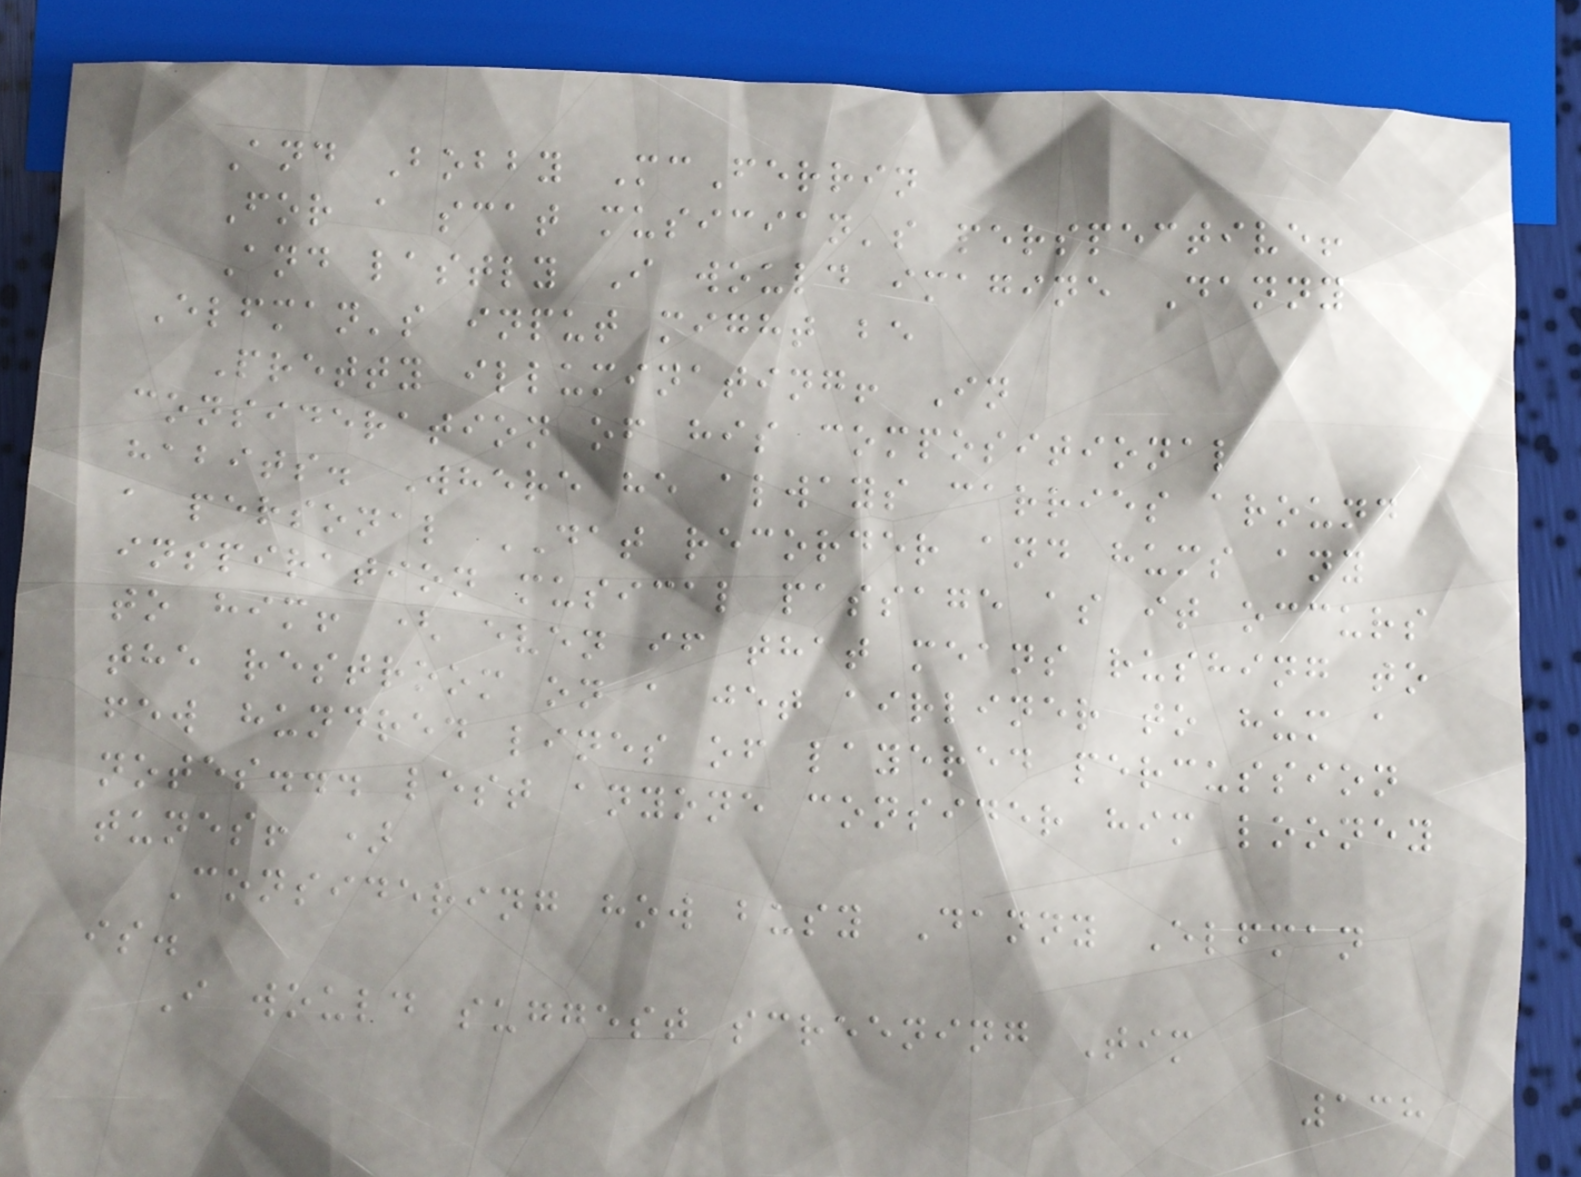And Bobby McFerrin
For a scat musician's perspective!
And lastly I would imagine Danny
Elfman's input might be
Pretty illuminating! In
consideration of his compositional
habits. Where he always carries around
a personal DAT recorder and hums any
inspiration musical passage as it occurs
to him! ( even if that means rushing to
the restroom on a jet airliner to hum a
few hundred lines of layered percussion
notes... lest anyone consider him looney
tunes! )
Considering how busy Danny Elfman
is.
I would suggest screening Tim
138
